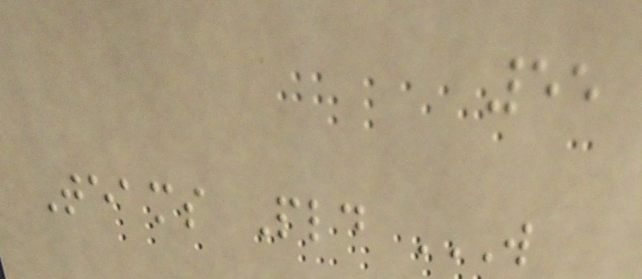55
Teams Pld W
